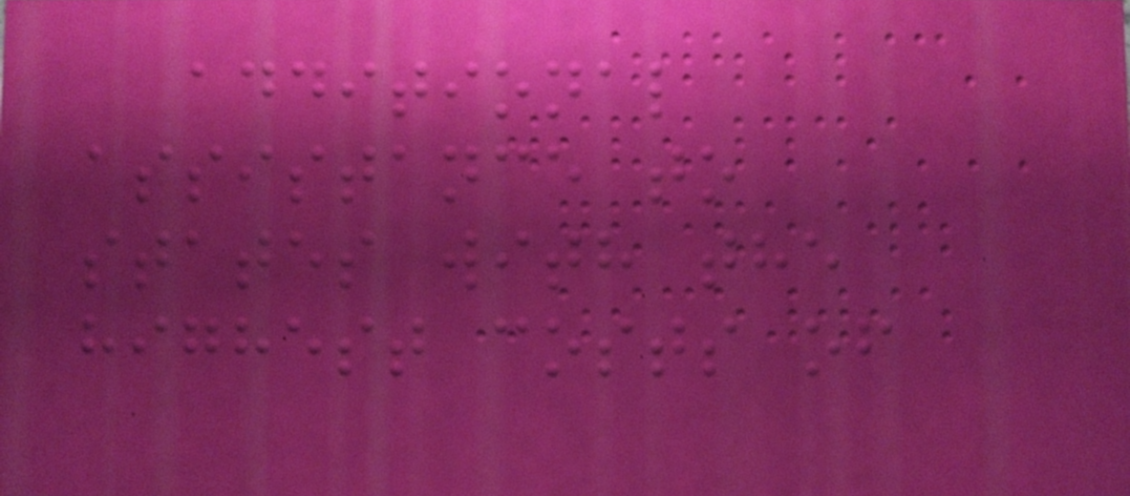additional
assistance to
states with the
highest costs of
